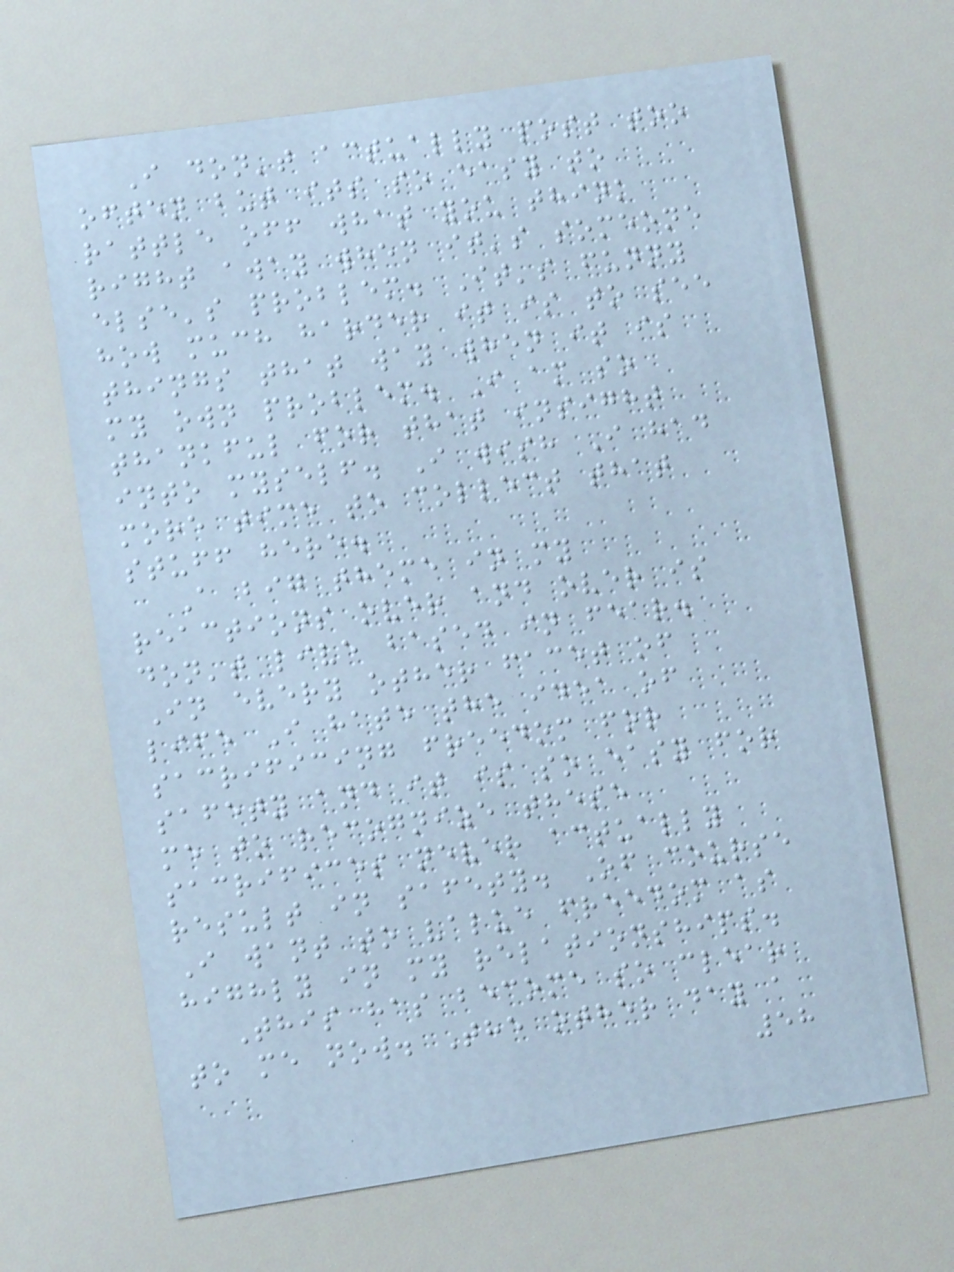I don't actually post too
often but its so easy to
rattle off what you think
right away when it's someone
else's problem. It's funny
how much harder it is to see
things that way when it is
my own problem. I am so
thankful for that insight
into myself. I wish I had
more time to collect that
stuff here.
A big theme in my
reactions over and over is
don't live based in fear.
In every other facet of
life I hate the idea of
sacrificing freedom for
safety and it is so easy for
me to recognize these
sacrifices never actually
result in safety. Of course
I want to value freedom as
highly in my relationships.
This has become so clear
to me now. The other day a
58
